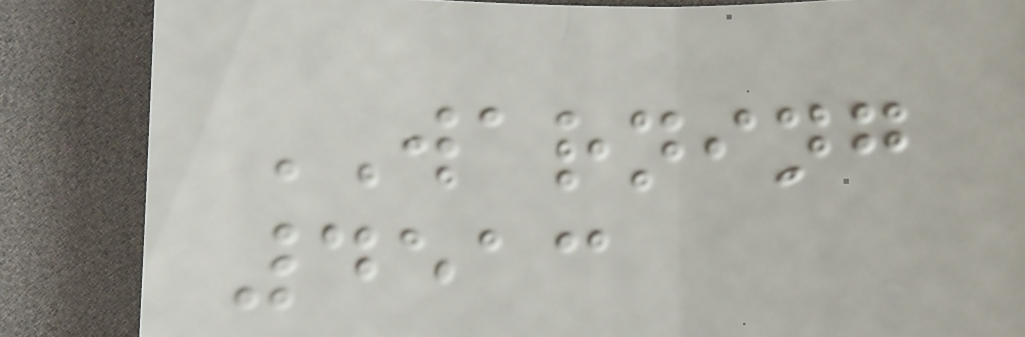WARNING
4513
